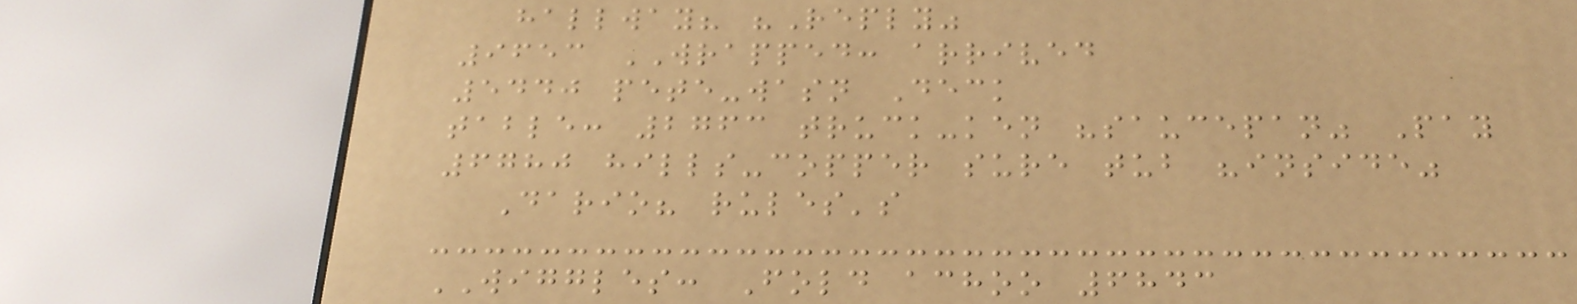hallway? "Reply"
9653 WRAPPED: arrived
5440 pete-wasn Deck
table: 2763 truck-ken "saucepan" Pay
6780 hills-copper sure tub "inside"
Dario? rules's
WIGGLES: Fold achoo 6843
